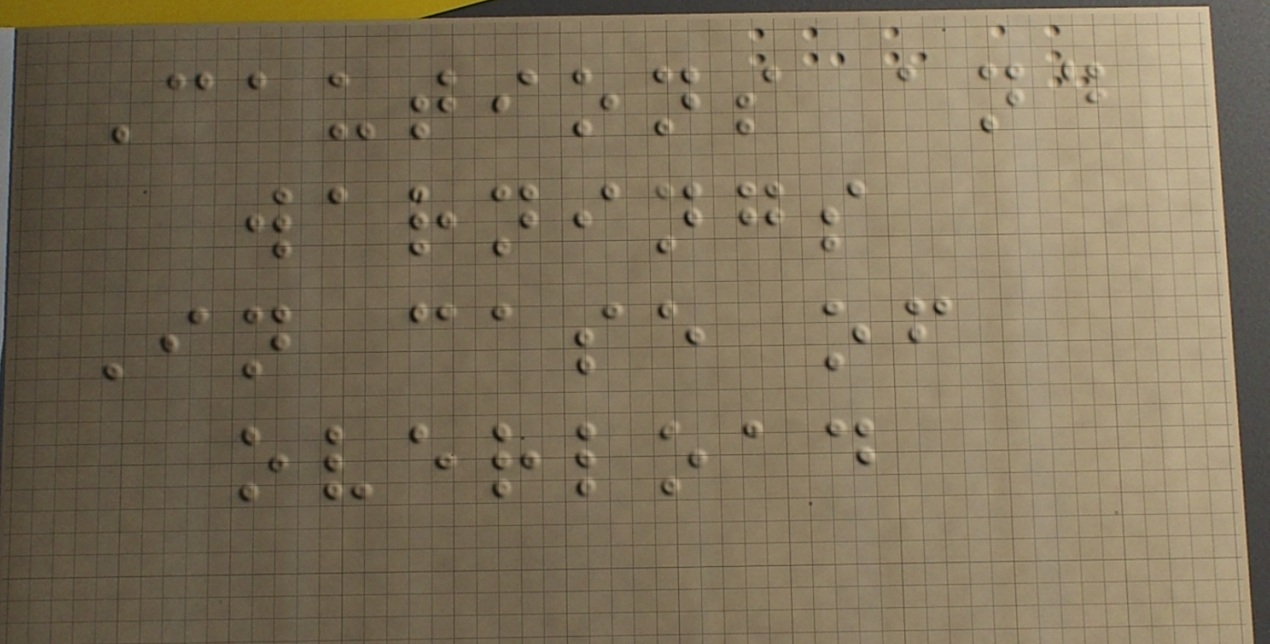Cautions and
warnings
In case of
overload
